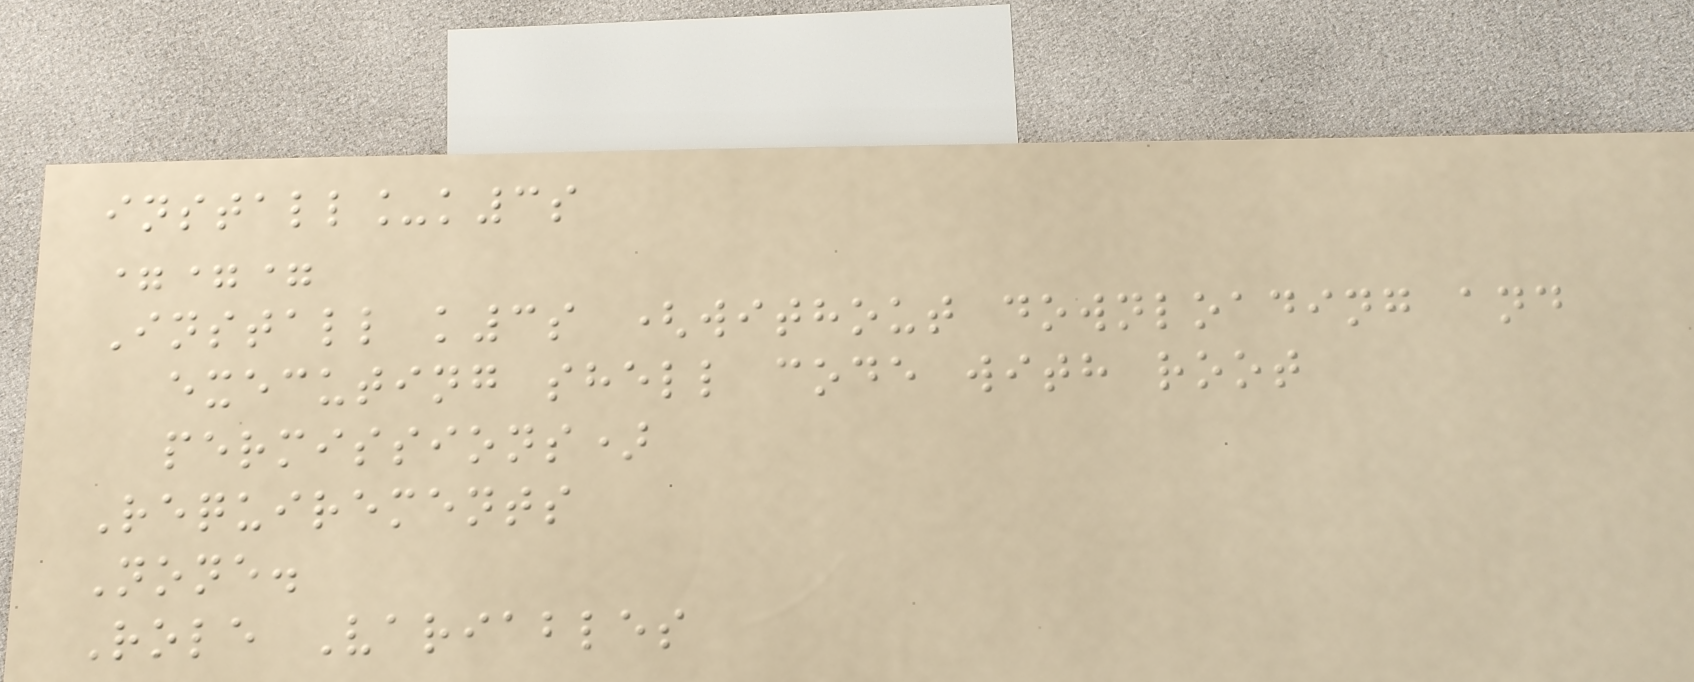install_k3s
===
Install k3s (without downloading and
executing shell code with root
permissions)
Requirements
None.
Role Variables
